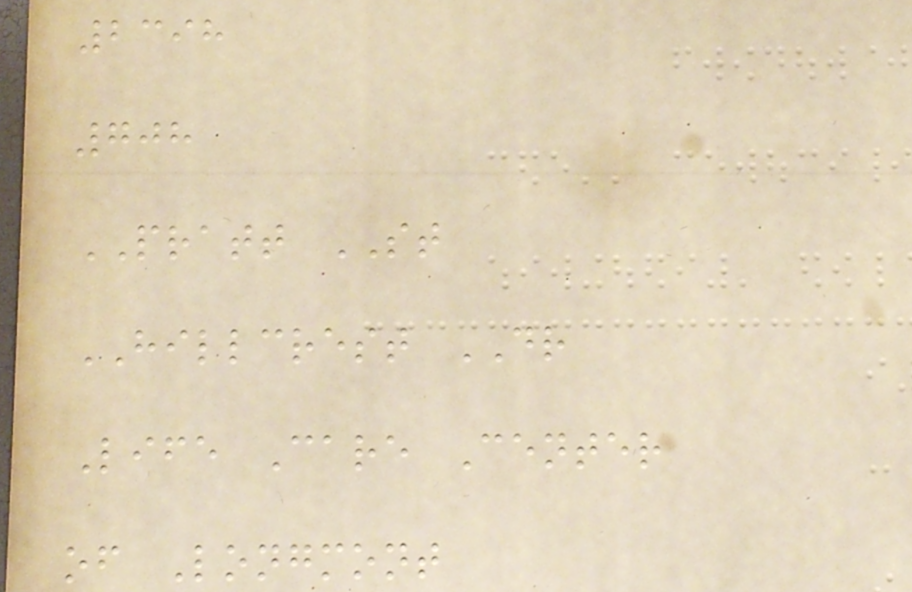2398
708
PRATT ST
HILLCREST DR
Life Care Center
of Longmont
